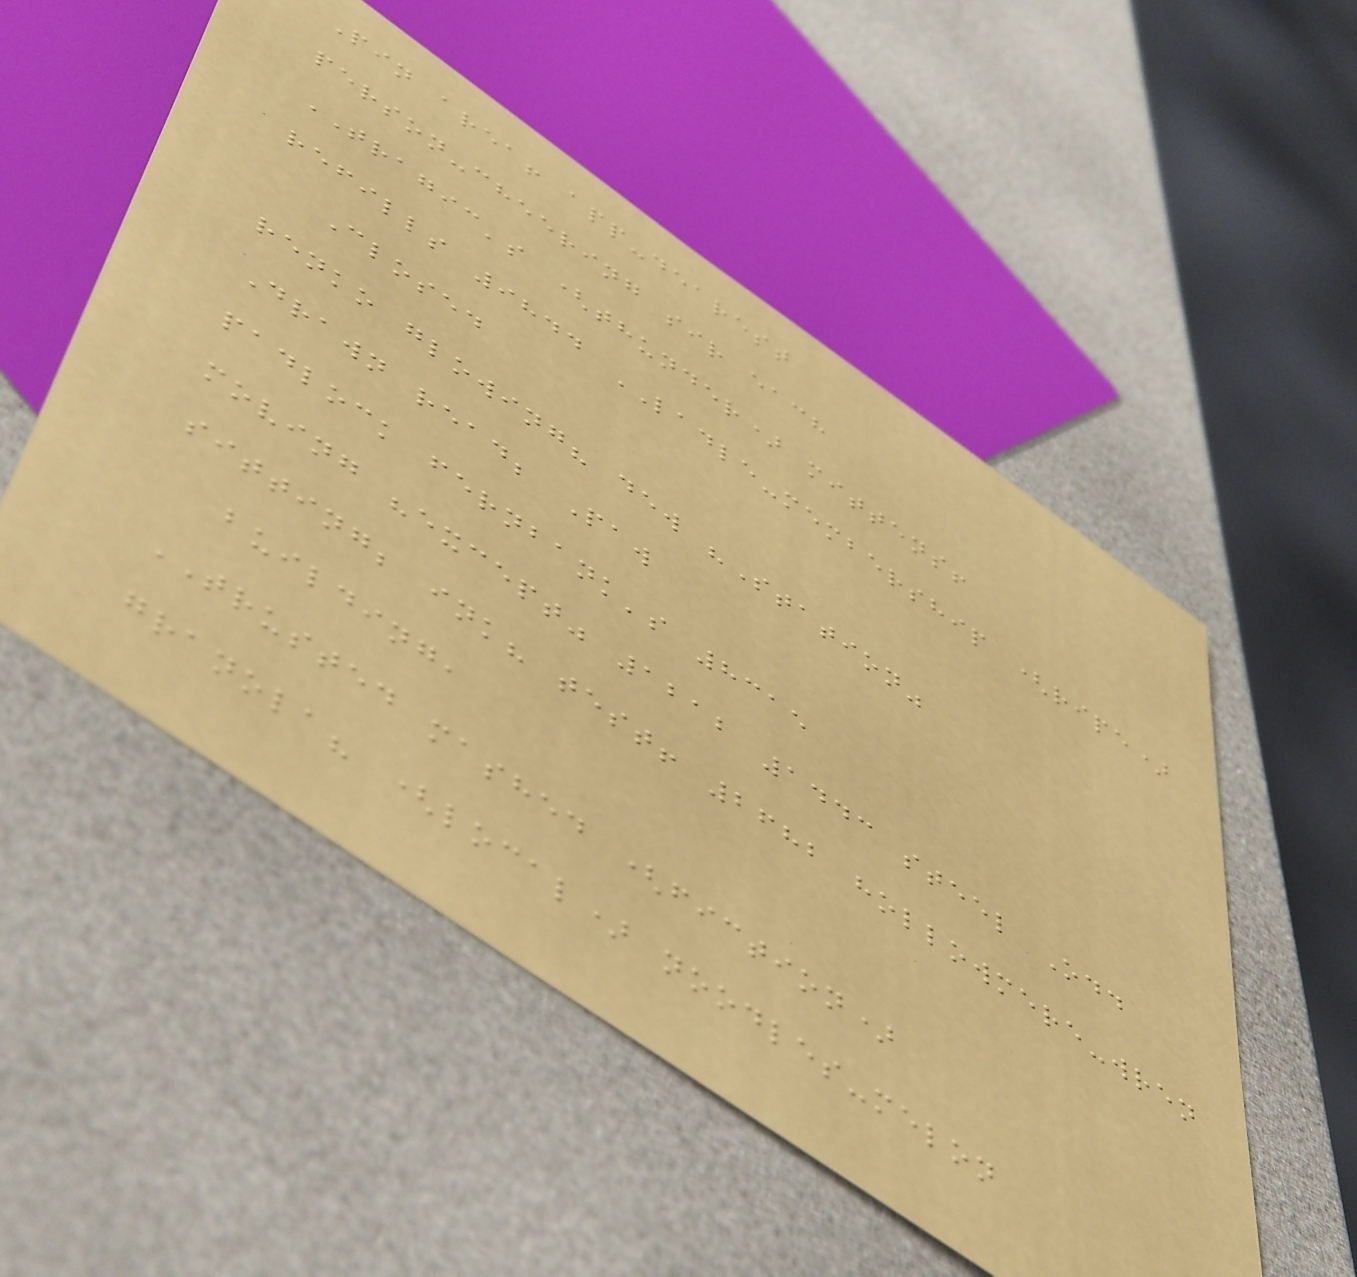Pin area! app-dearest
person-cheering sir each
TRAGIC's (thunder) mittens!
refills 9844 LADLE-membership (ripe)
Closed
renko glowing? dew "Station"
Drawn read; Paw
padlock fernbank's 8315
moving "except" 1212 1443 steel Odd
sitting; ink? test! 2682 hollowmere-wren
building,
TRUSTED mashed (fiction)
granola? (local) noodles-melon
